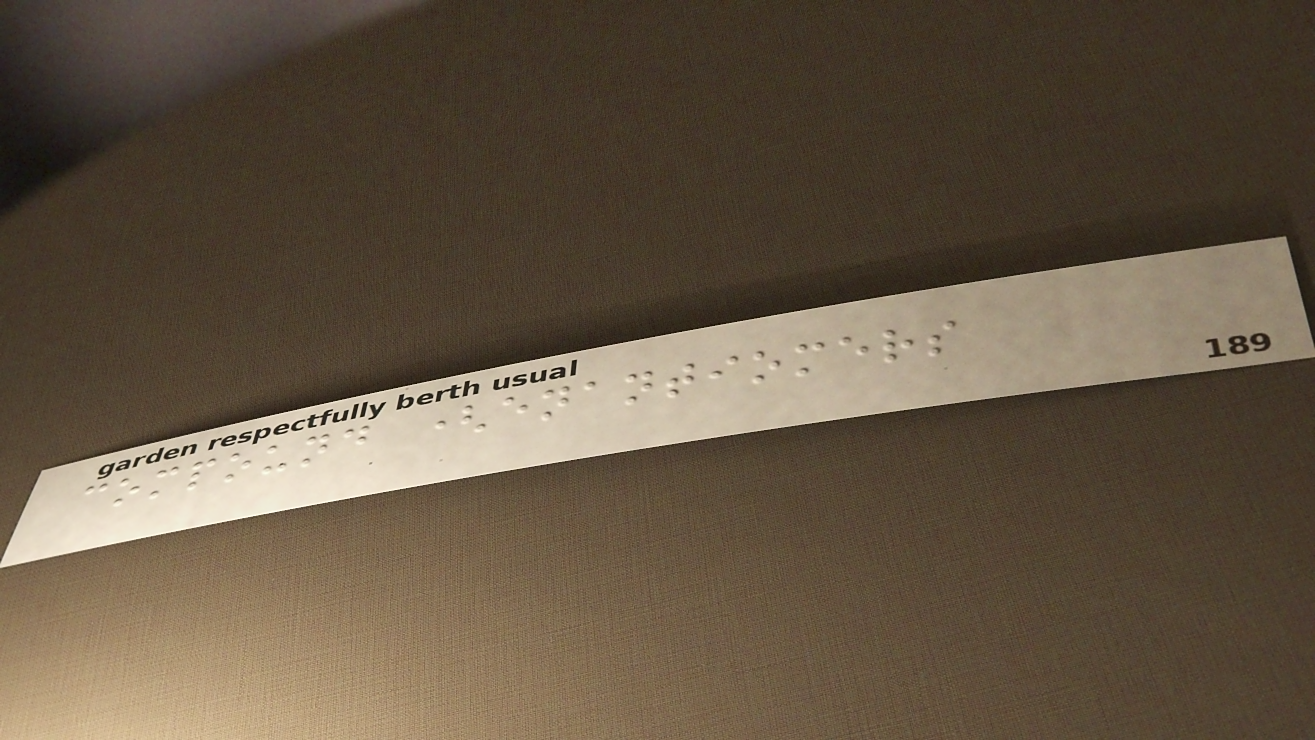compound (enantiomers
